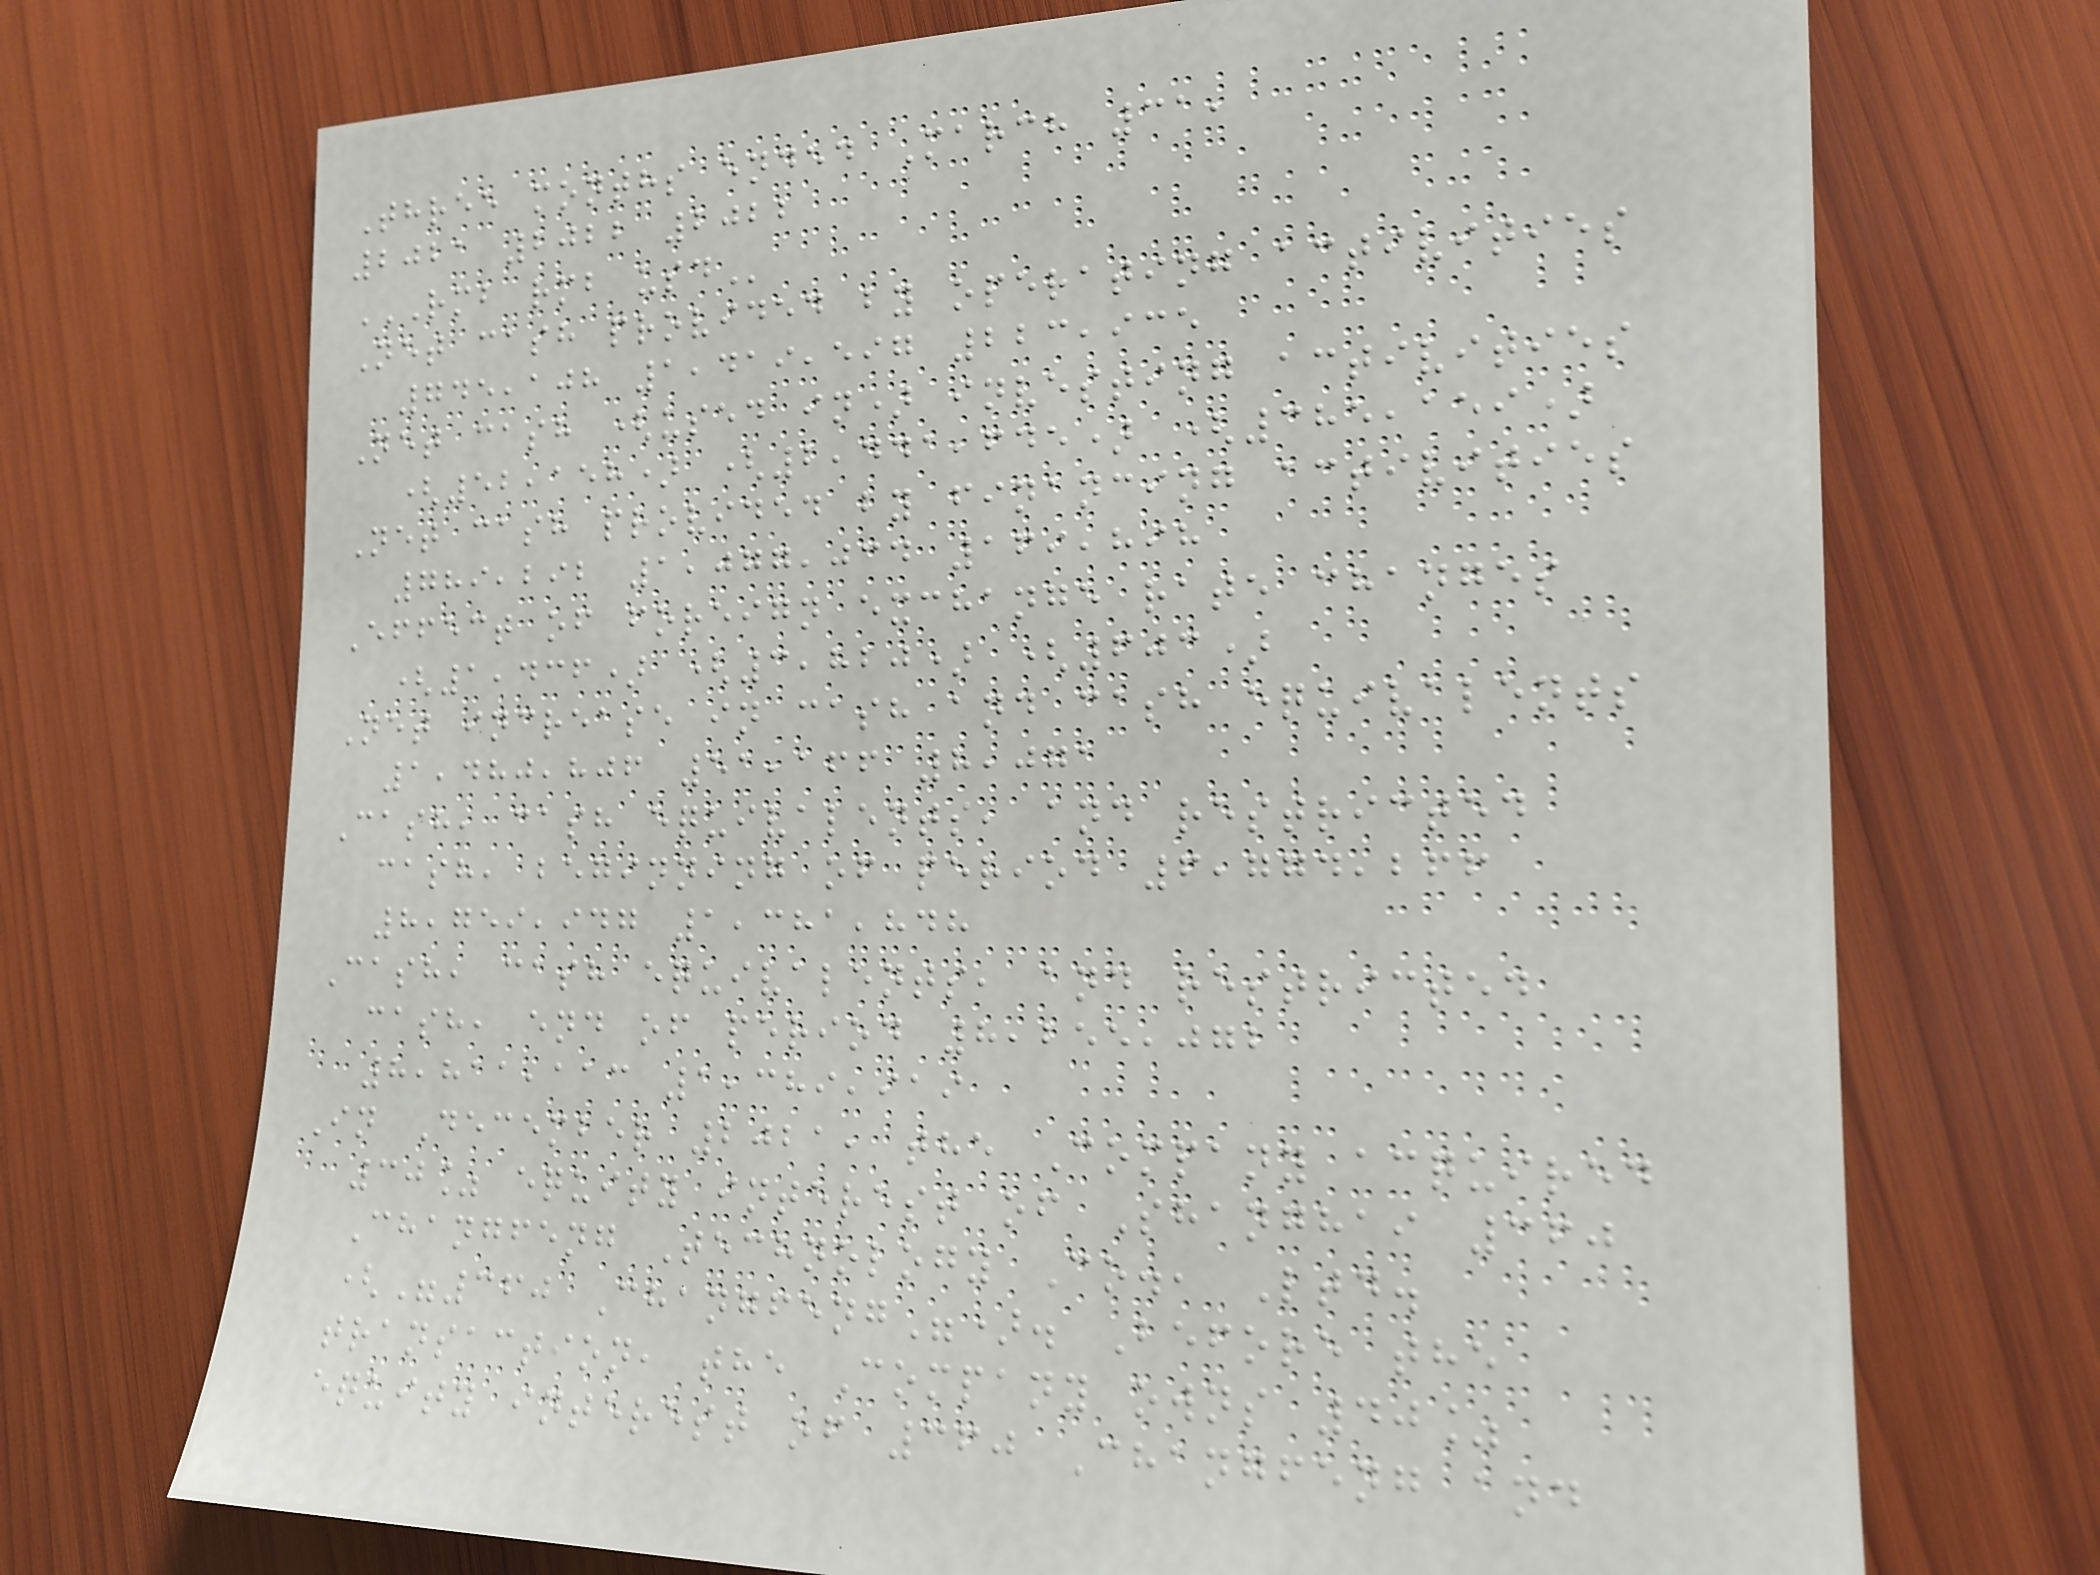Three months ended March 31,
2021 2022 2022
RMB RMB USD
Net cash provided by operating activities
745,108 1,419,597 223,935
Net cash (used in) investing activities
(52,158) (2,441,645) (385,159)
Net cash provided by financing activities
789,292 1,077,034 169,898
Effect of foreign exchange rate changes
(1,436) (3,820) (603)
Net increase in cash and cash equivalents
1,480,806 51,166 8,071
Cash, cash equivalents, and restricted
cash, beginning of period 6,774,266
8,759,947 1,381,848
Cash, cash equivalents, and restricted
cash, end of period 8,255,072
8,811,113 1,389,919
In December 2021, the Company acquired
30% equity interest of Shanghai 360
Changfeng Technology Co., Ltd.
("360 Changfeng"). Before the
transaction, the Company owns 40%
equity interest of 360 Changfeng and
